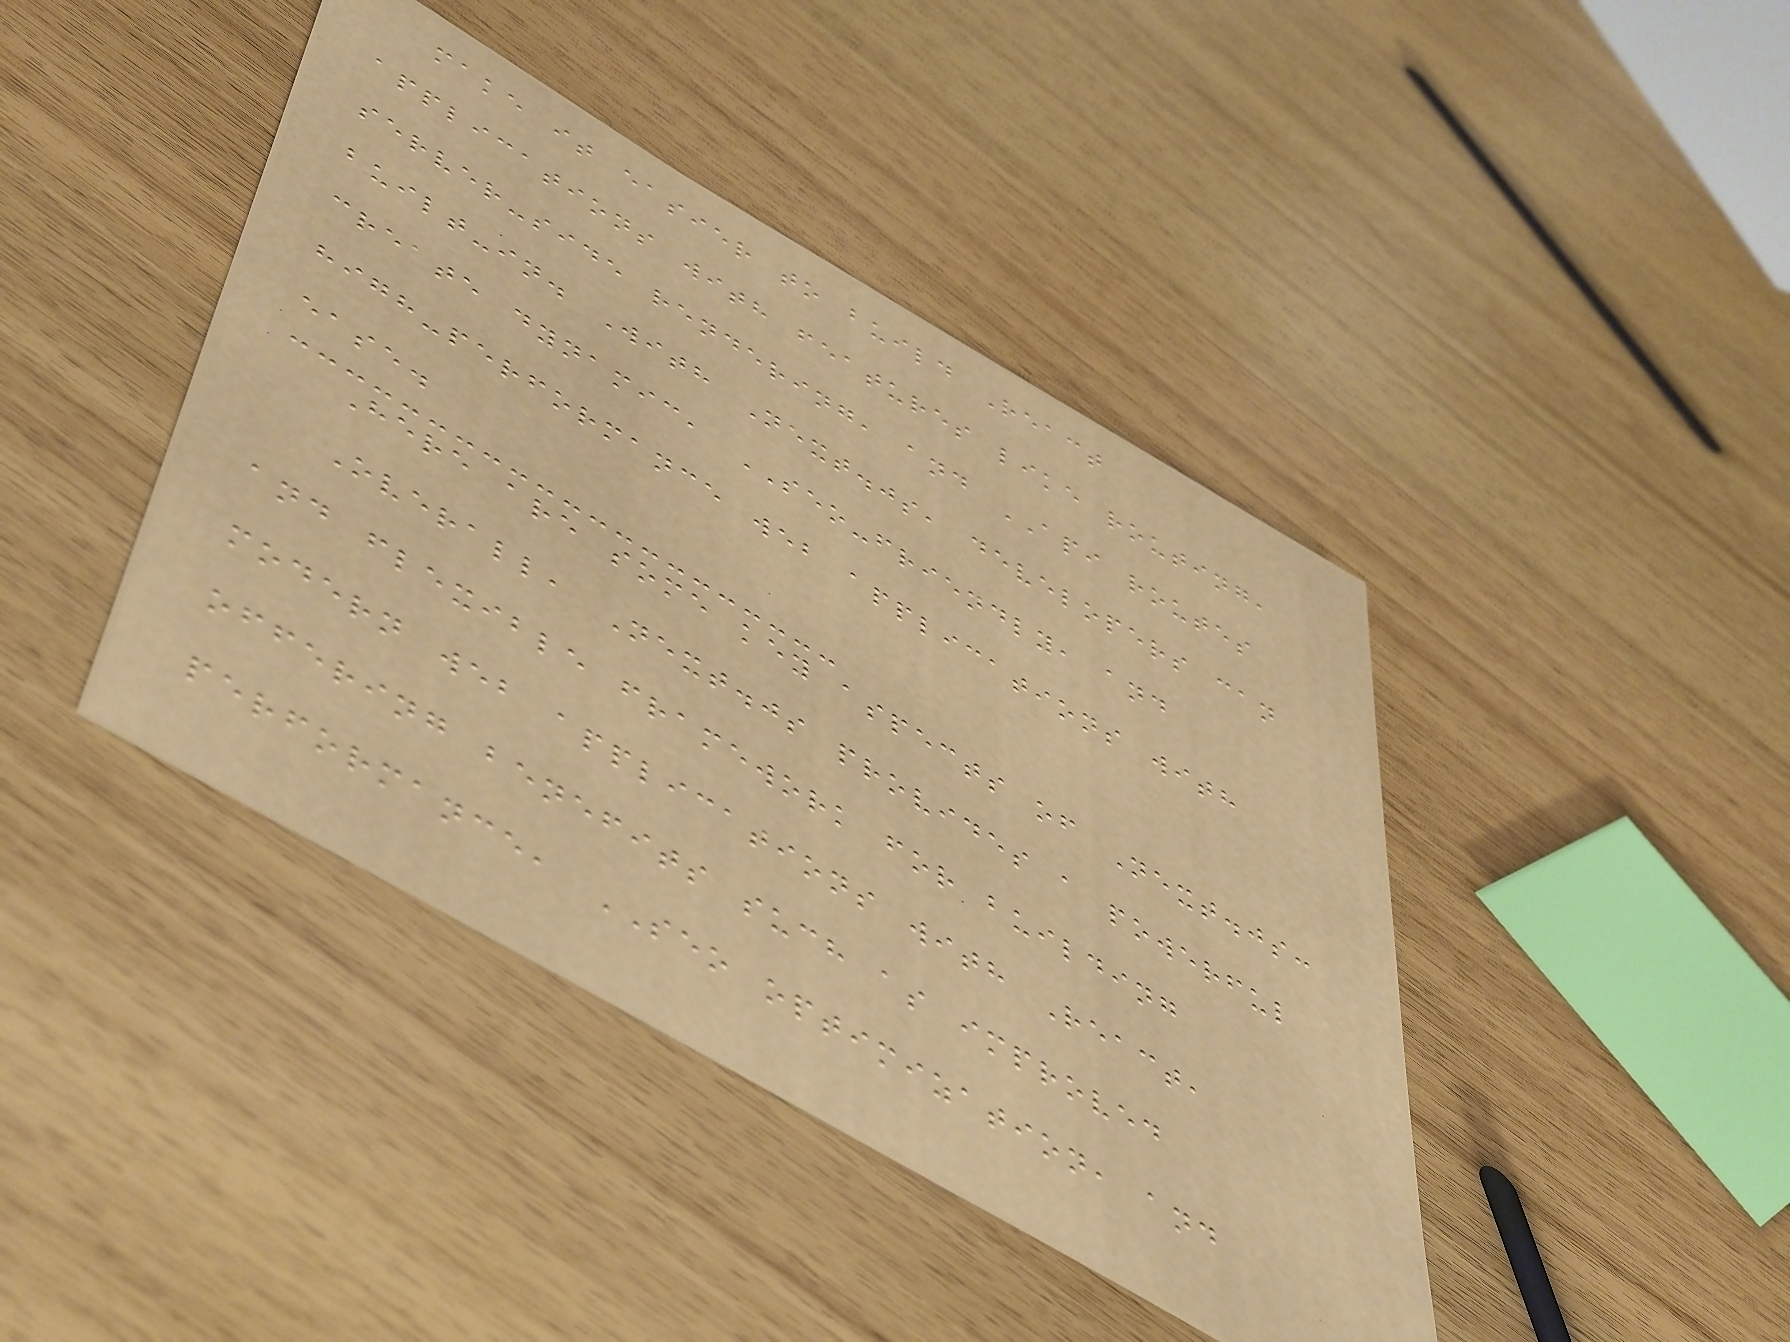make it easier to build React
applications with features like routing,
server-side rendering, and API routes
built-in. With Next.js, developers can
create dynamic, SEO-friendly, and
high-performance web applications with
ease.
Here are some key aspects of Next.js:
Overall, Next.js provides a powerful
and flexible framework for building
modern web applications with React,
offering benefits such as improved
performance, SEO optimization, and
